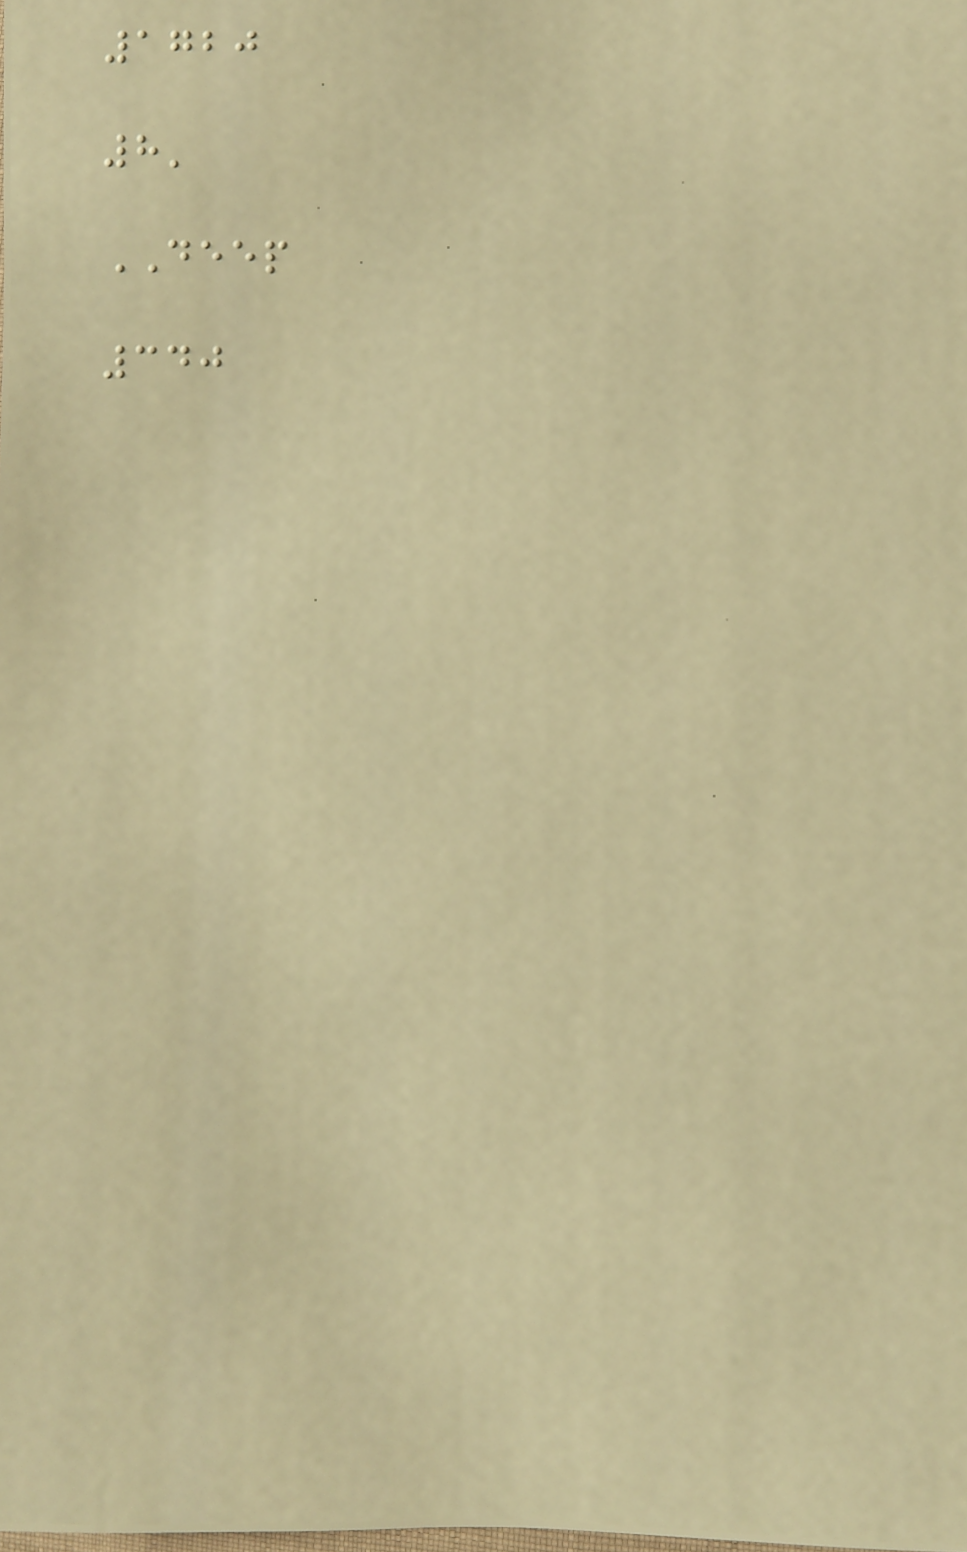1720
8'
DEEP
340
